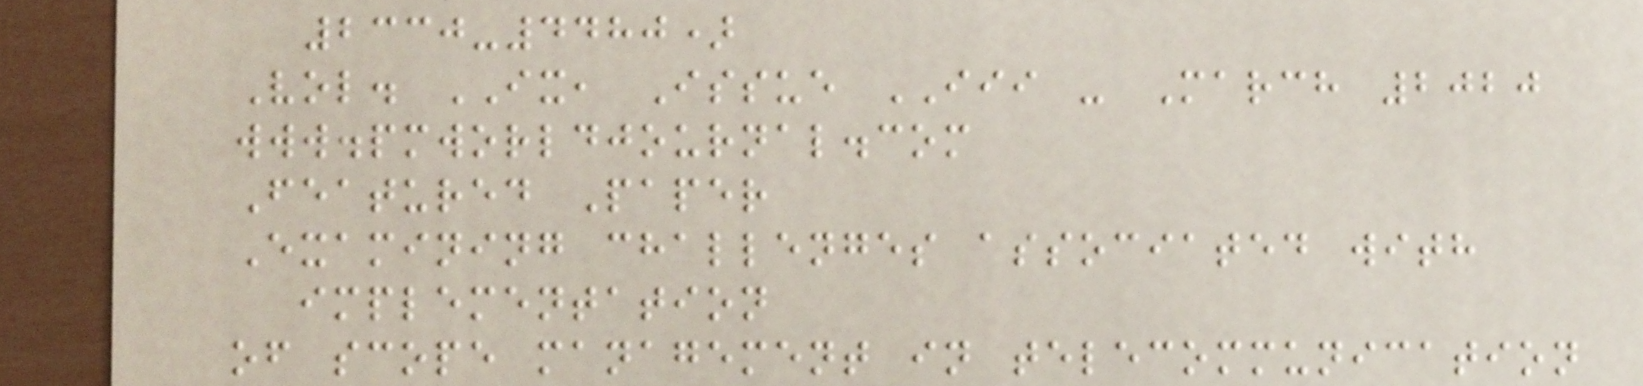2330-4480)
Vol. IX, Issue III - March 2020
www.pmworldjournal.com
Featured Paper
Examining challenges associated with
implementation
of scope management in telecommunication
